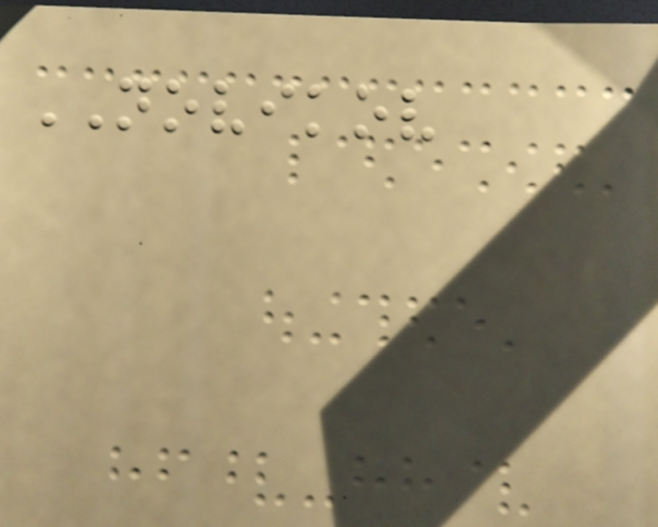NOVIKOV
